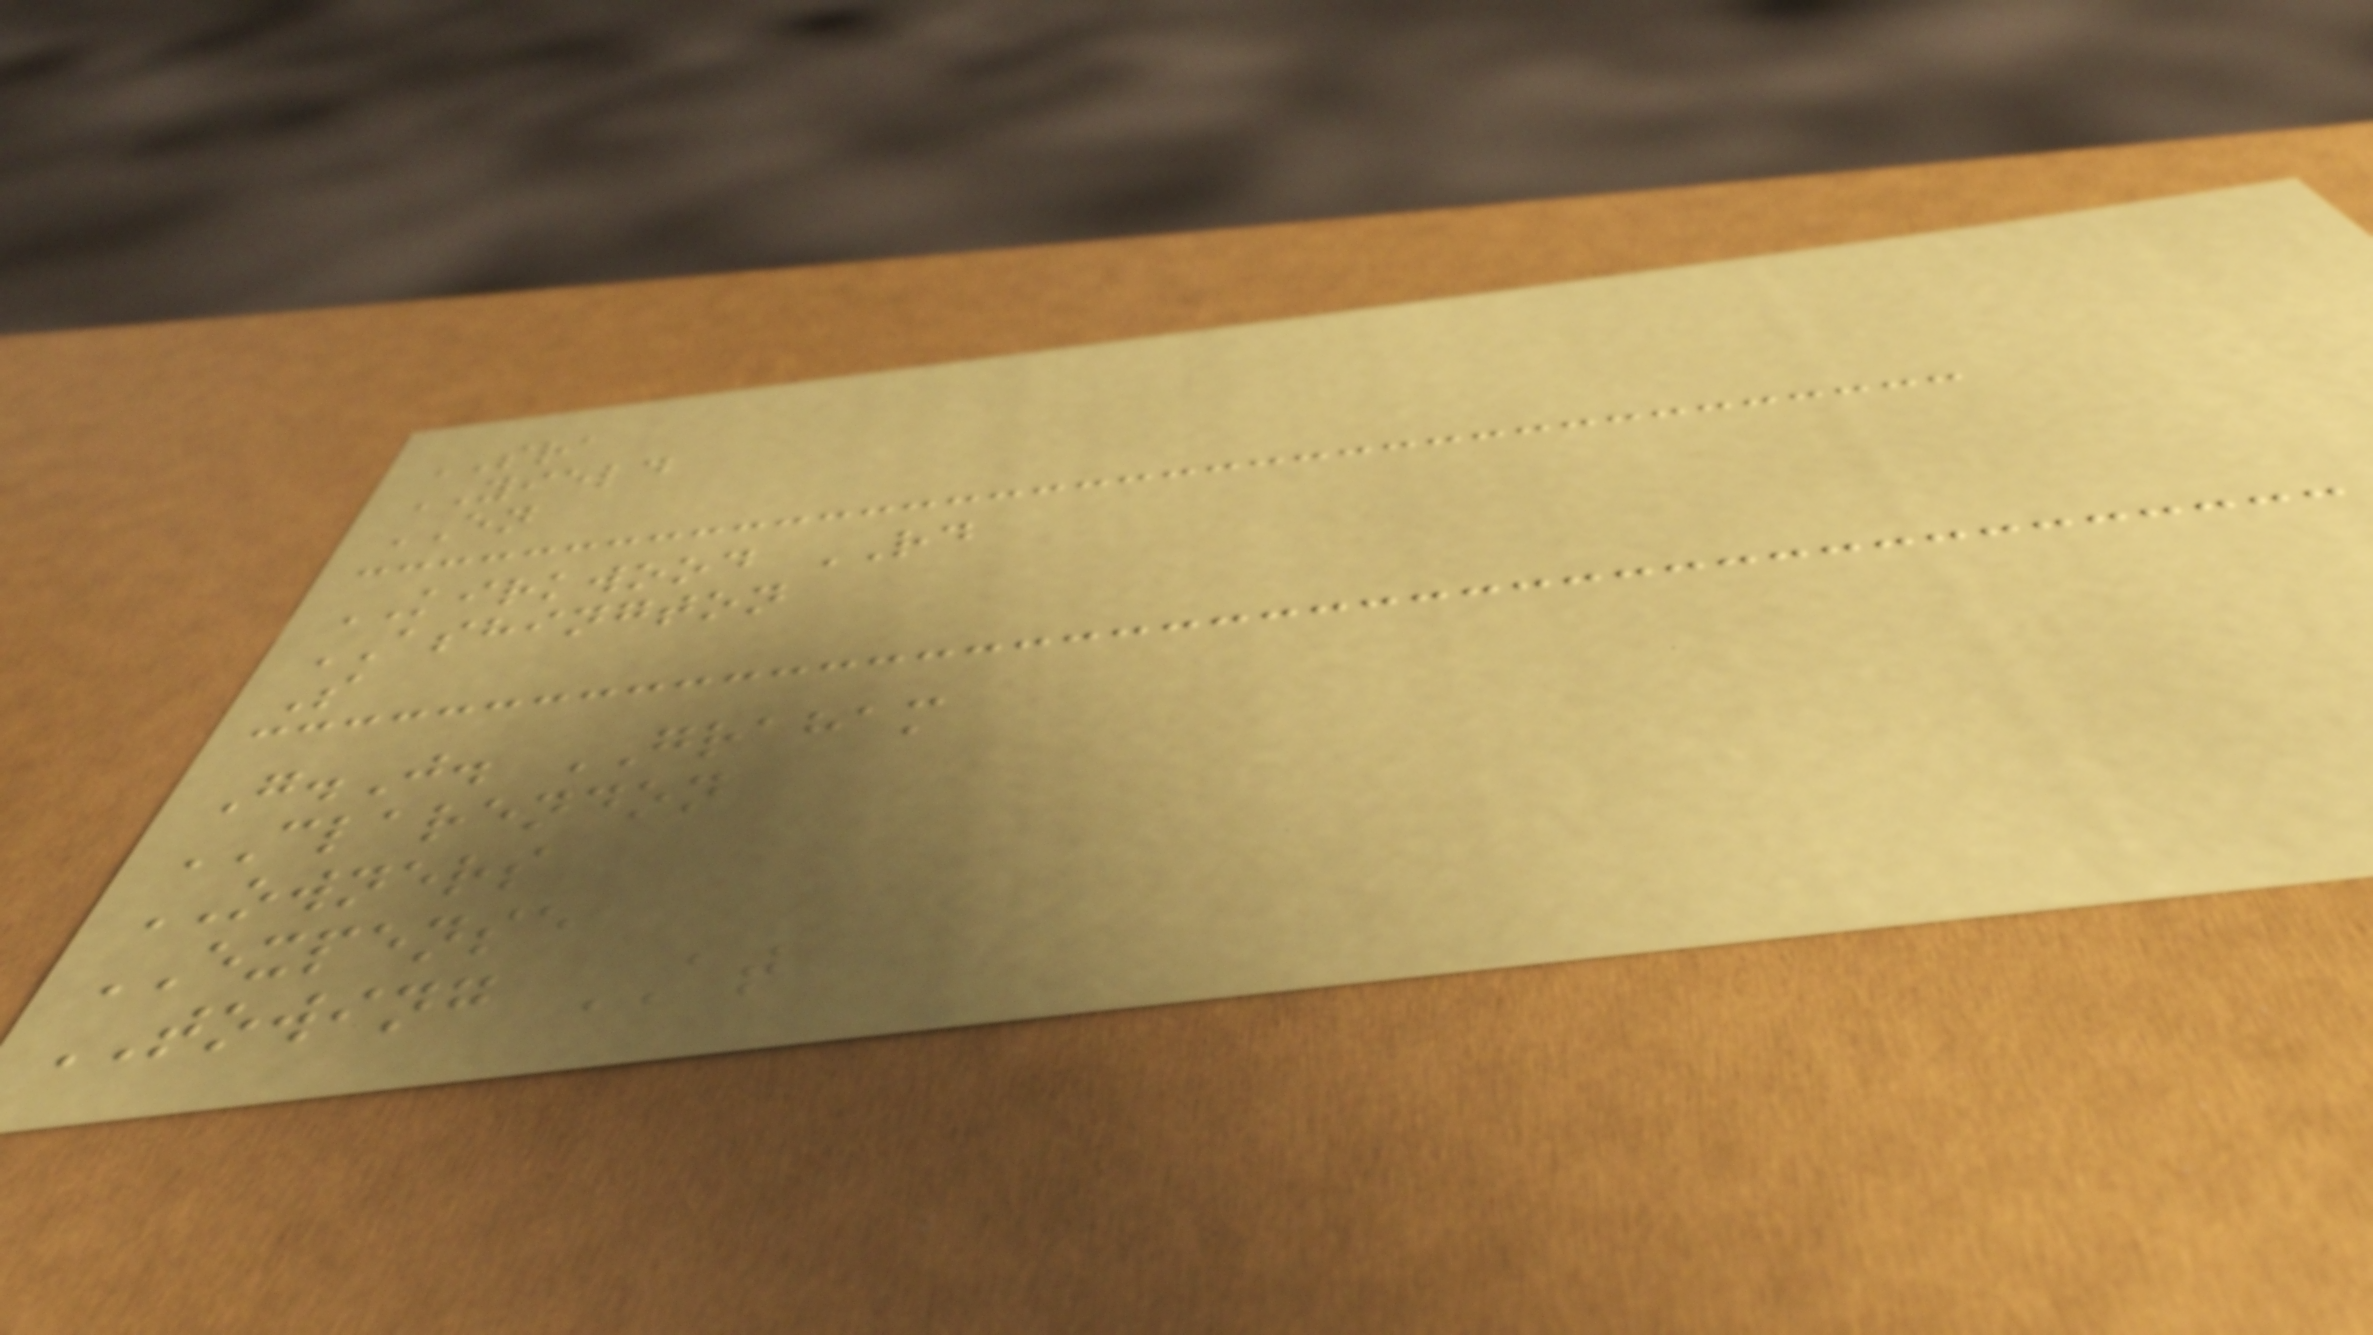SRA
YIELD
EN
KIRKWOOD RD
ASHINGTON
S
G.J. GRAHAM
CLARENDON
OWNERS
EXPENSE
TOWING AT
